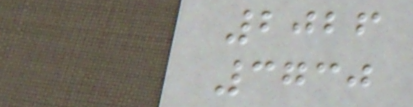2026
3730
